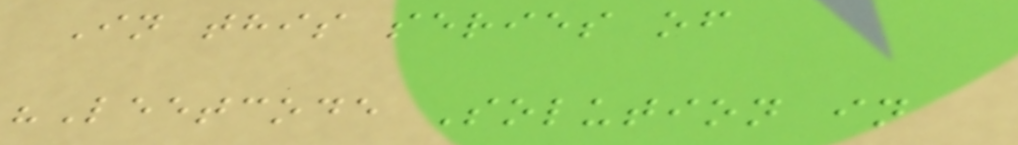In this series of
"Leetcode Solution in
